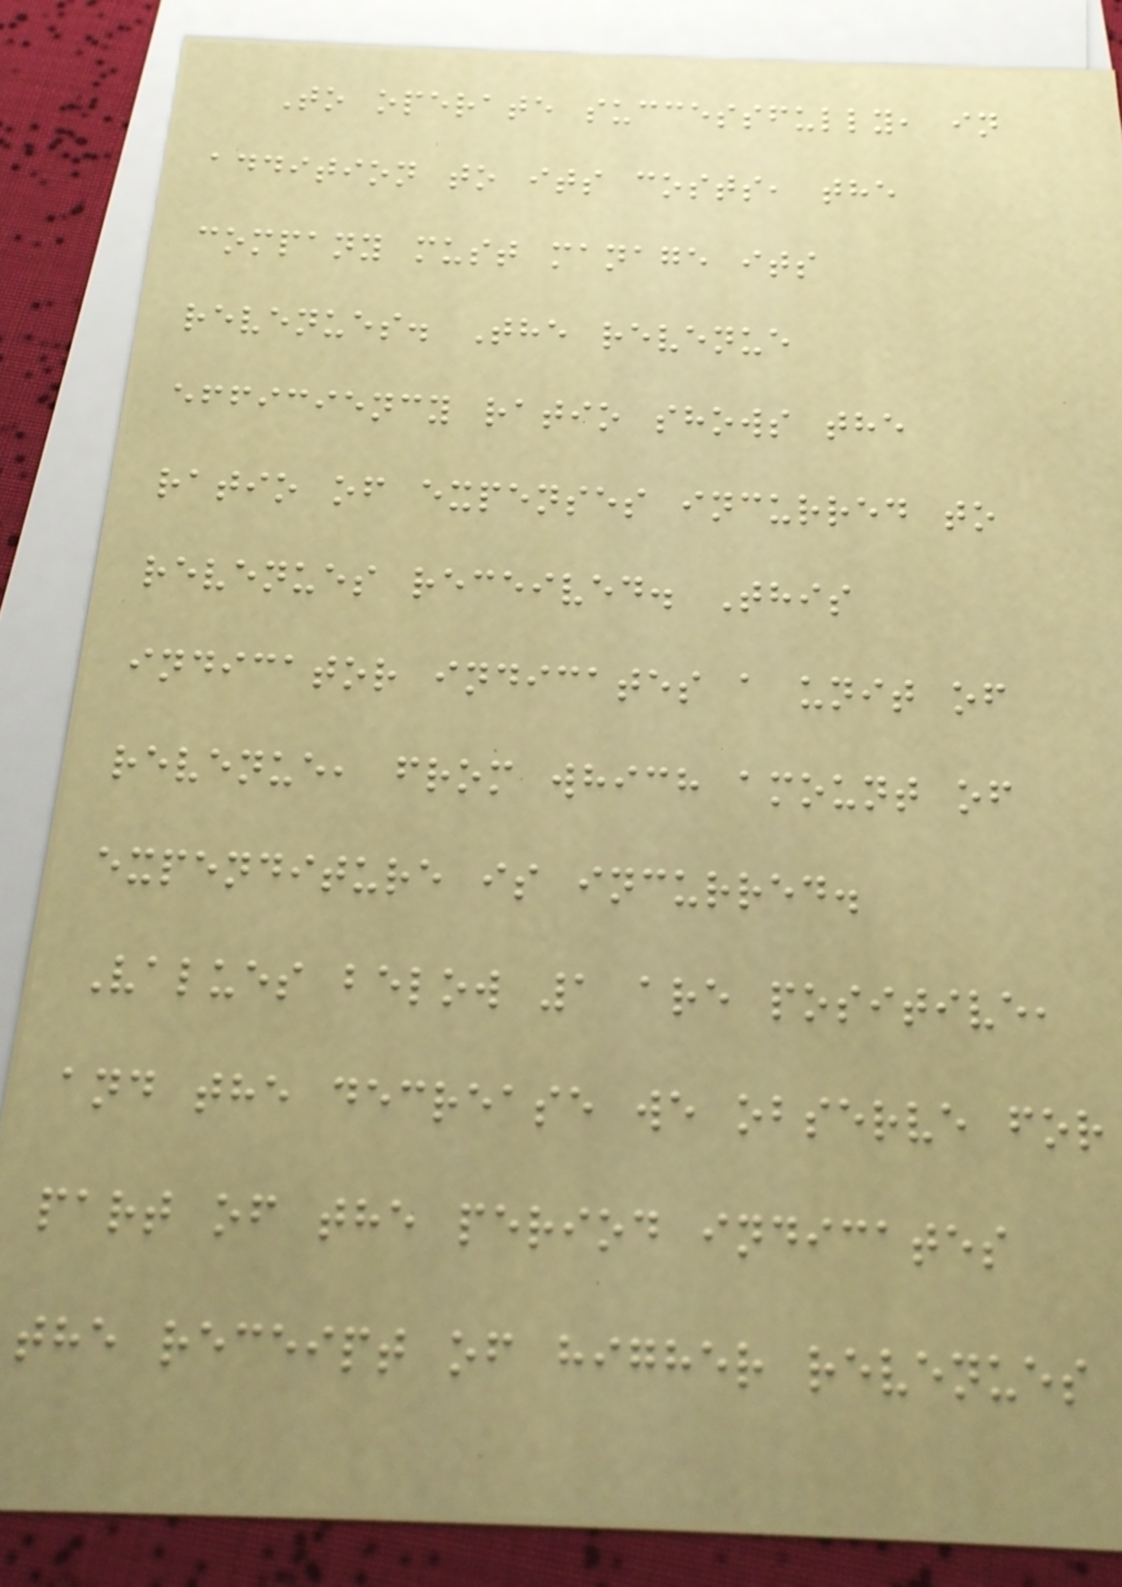To operate successfully, in
addition to its costs, the
company must manage its
revenues. The revenue
efficiency ratio shows the
ratio of expenses incurred to
revenues received. This
indicator indicates a unit of
revenue, from which amount of
expenditure is incurred.
Values below 1 are positive,
and the decrease we observe for
part of the period indicates
the receipt of higher revenues
